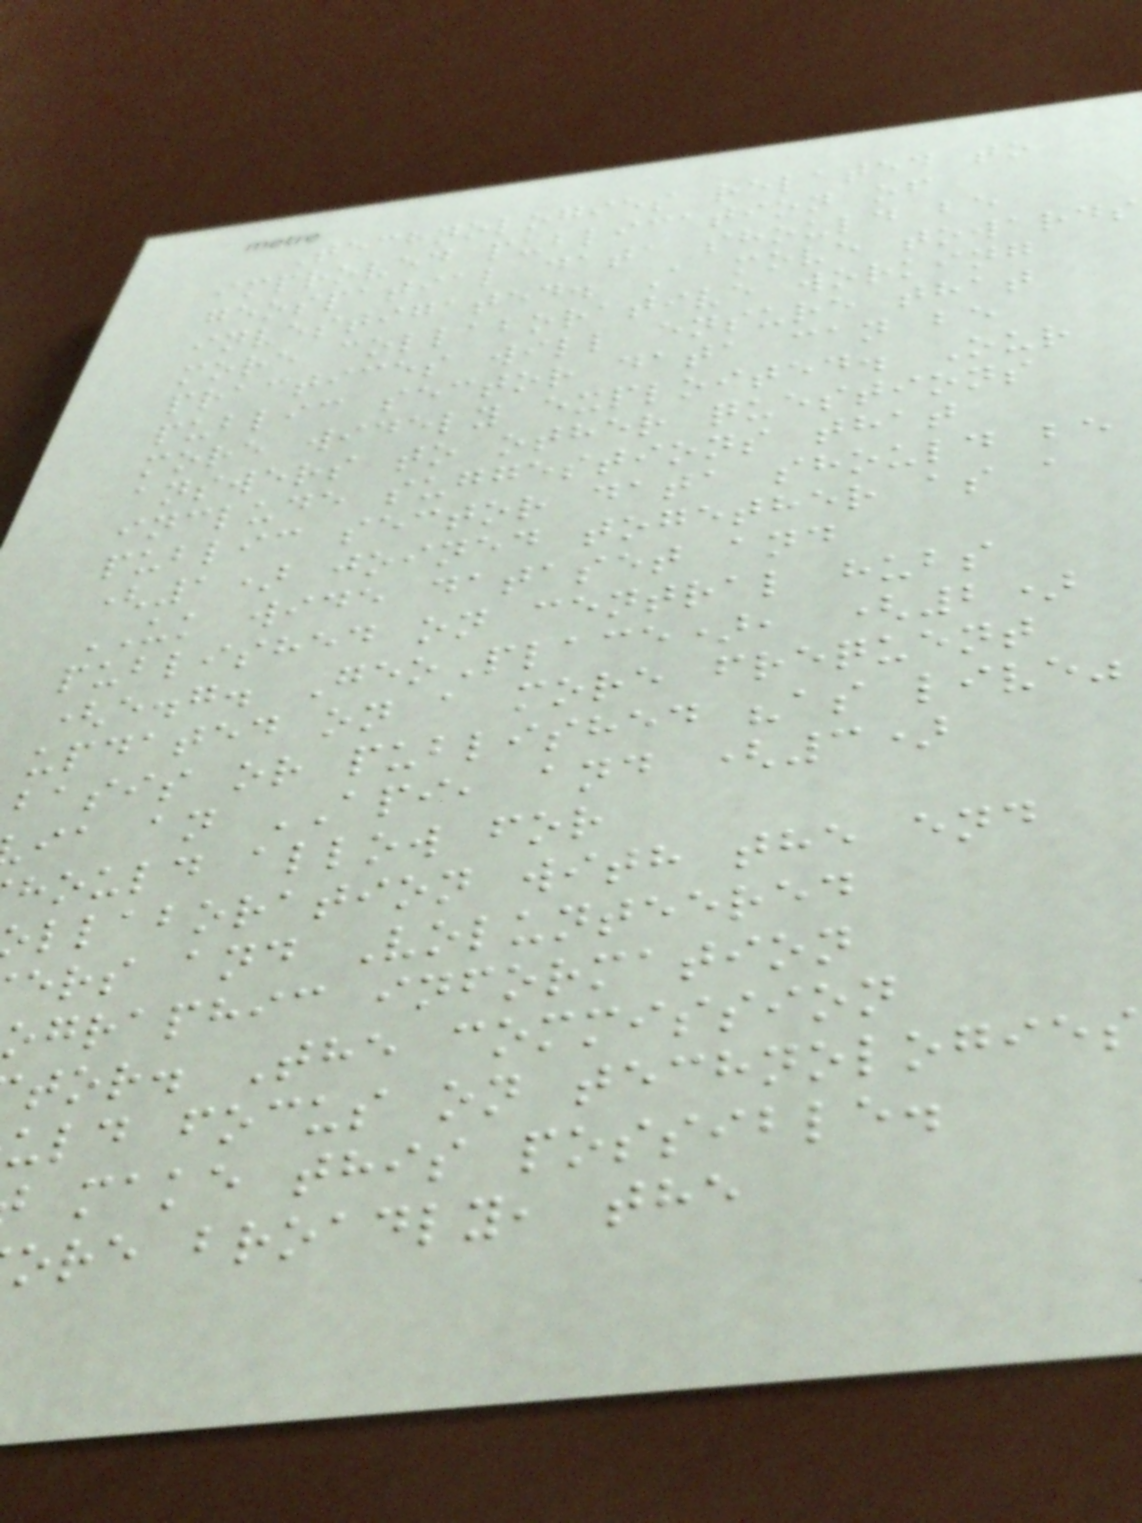Technologies related to
improved publication of
geospatial data should be
investigated. A move towards
more collaborative working
practices will ensure that
public sector data can be
more widely exploited. Our
answers to other questions
include suggestions that
public sector data should be
(1) joined together as a
UK wide dataset and
published on central hubs
(e.g. GeoPlace), (2)
updated on a more frequent
basis or published "as live"
ia an API, and (3)
hould allow for
llaboration with the end
ers and Volunteered
ographic information
tor. The commission
uld focus on technologies
make this possible.
ore broadly, the
